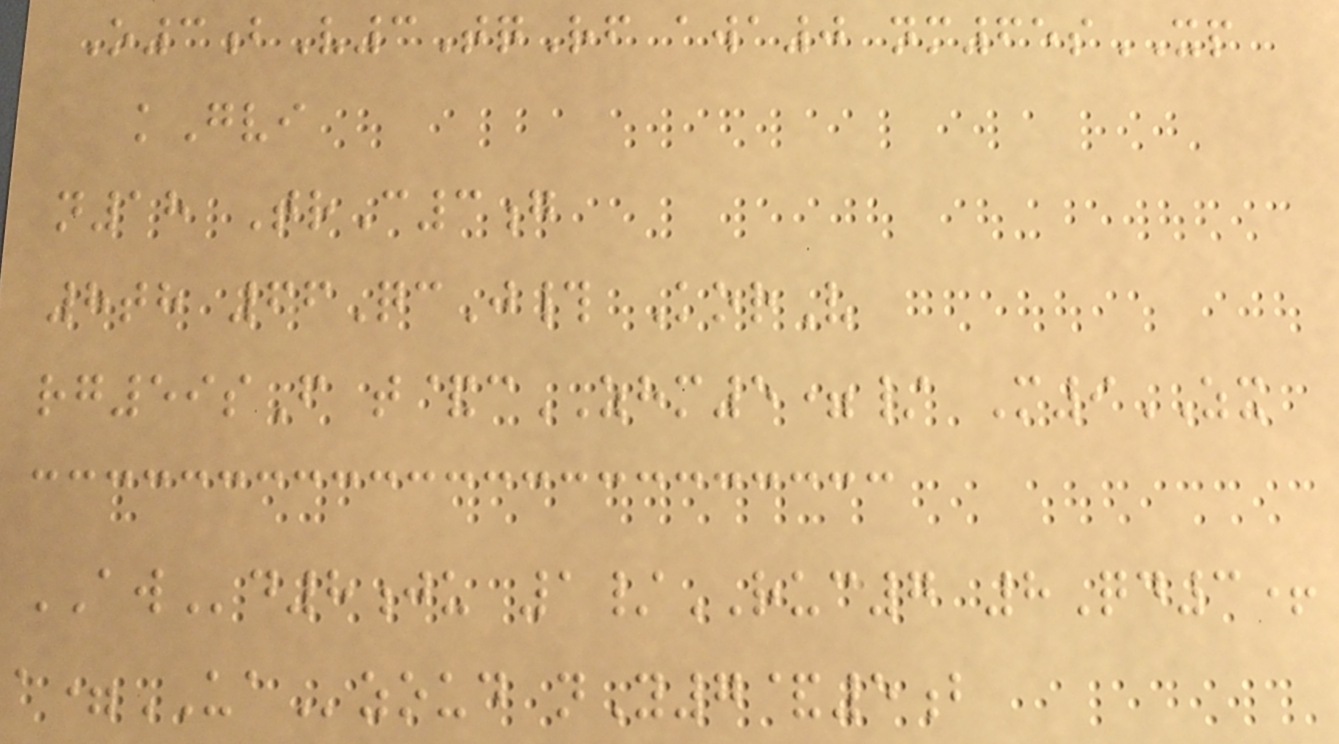O3bV3TqRf awa0 nm65sXP
kGvi
n18 TrC3g
8th 66QcJ# KorV
rg59sF t&cZHM5=/ M9ZX
AWd8ju 1/RUC7 8Qd3+
a=UAzoud nY7&5b
